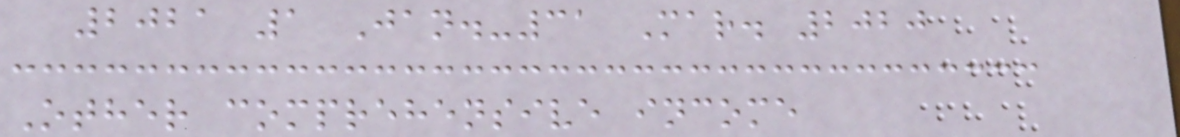2021 1 Jan.-31 Mar. 2020
Other comprehensive income
